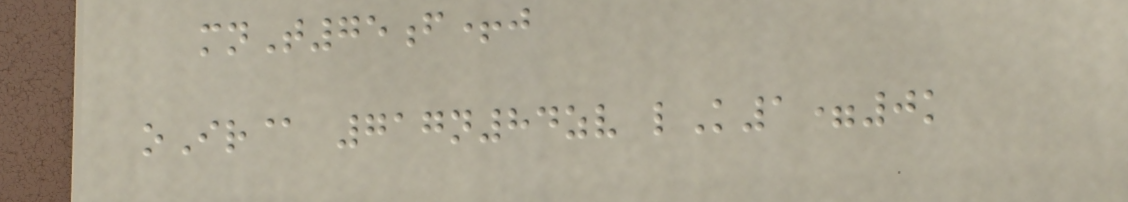mnT75f+j
oIr@ 717n84zv lK1=0k
